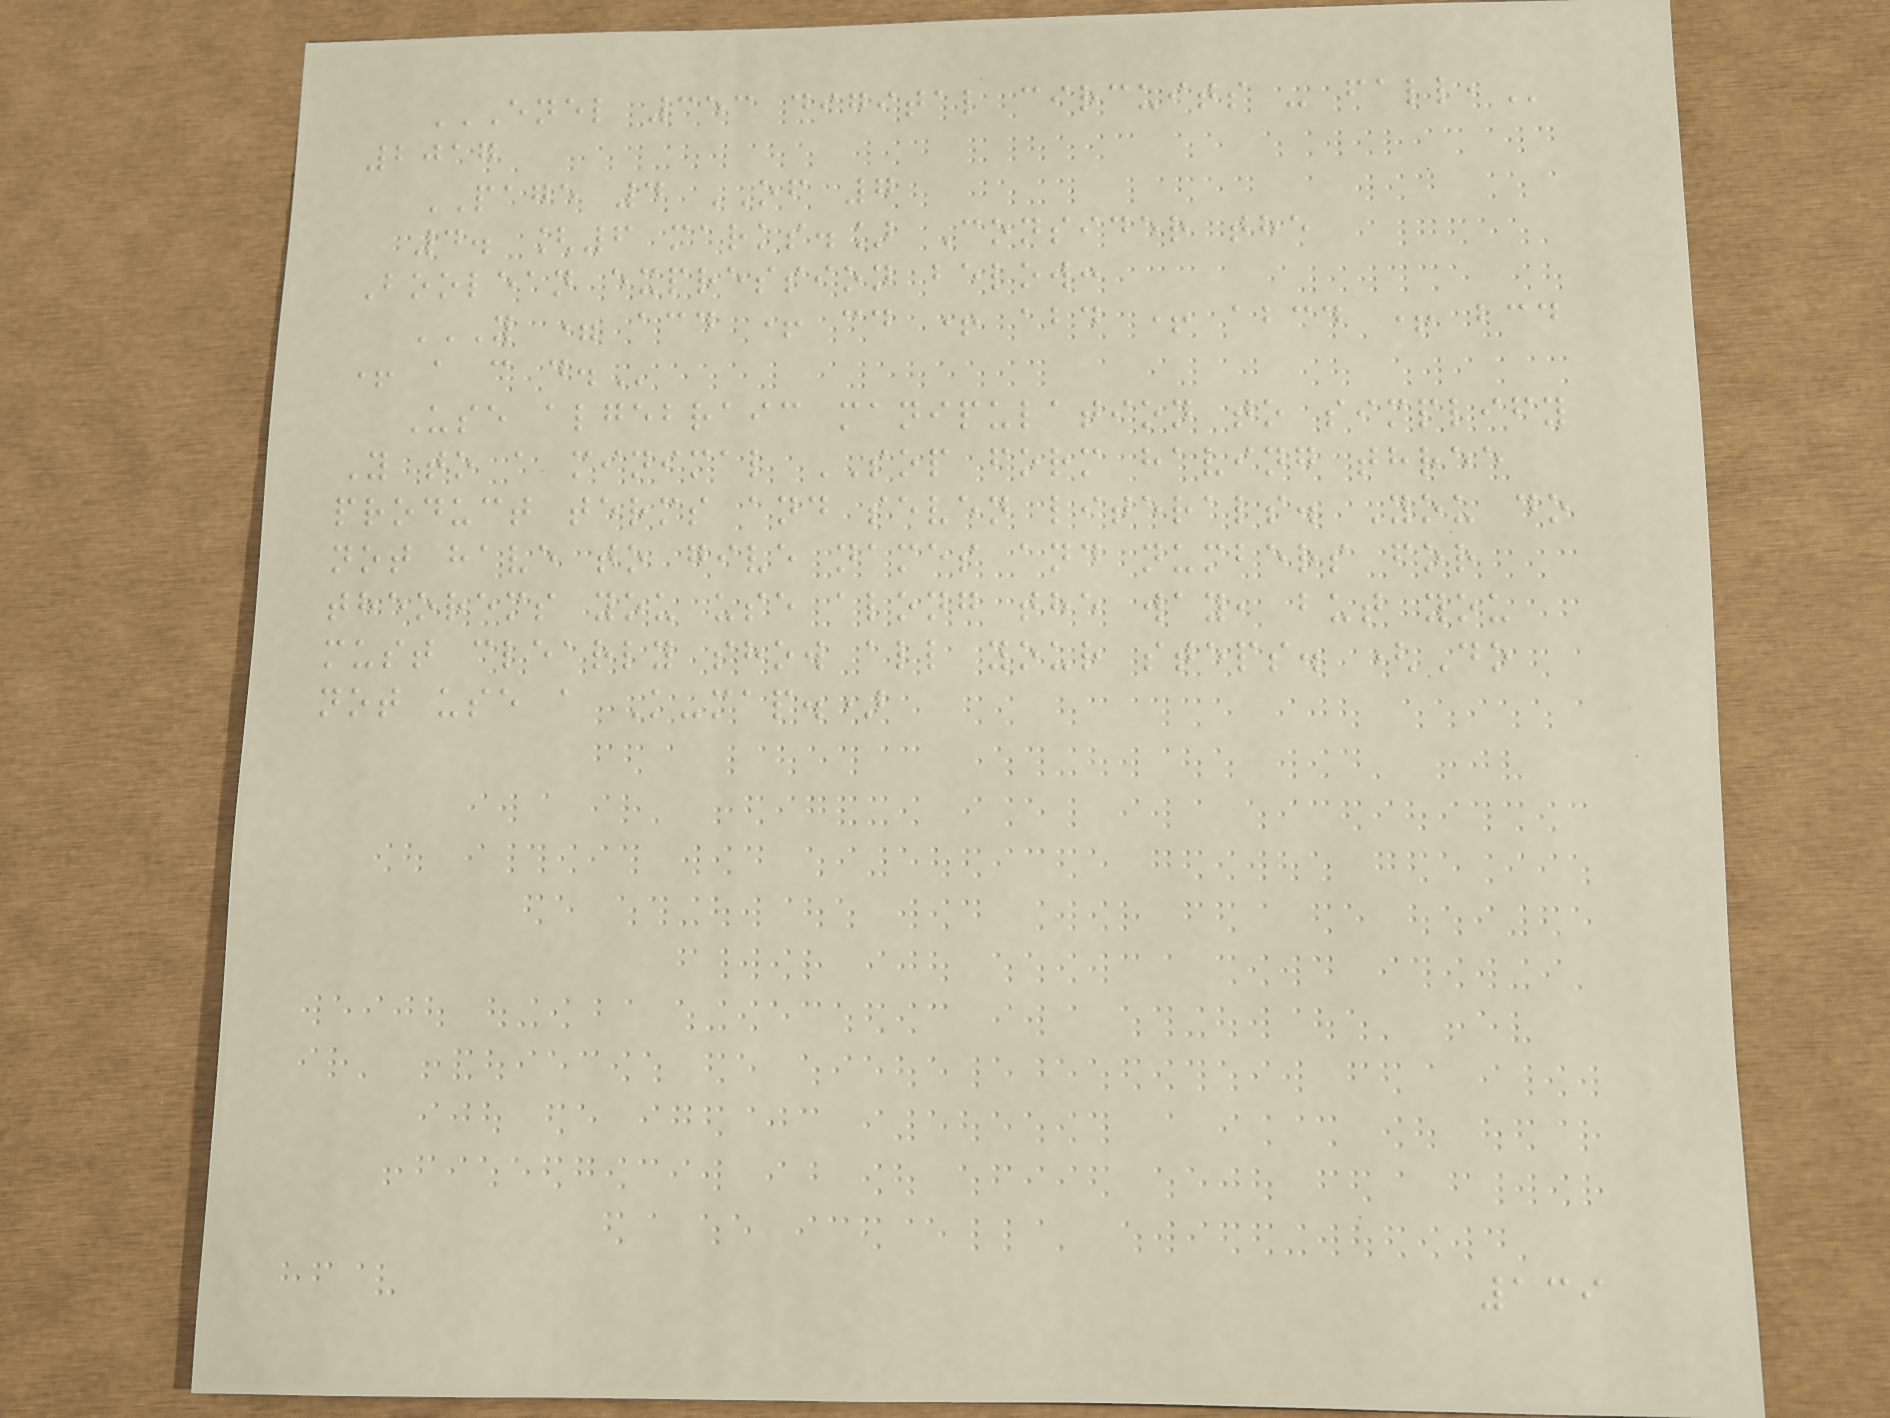ENEL 353 DIGITAL CIRCUITS - FALL,
2017
PAGE 4 OF 7
4. [6 marks.] Consider the
Boolean expression below:
Y = ACD + CD + ABD + ABCD + BCD
+ A C D.
Use algebraic manipulation to simplify
Y to a minimal SOP form having three
product terms and seven literals. You do
not have to give names and numbers for
theorems you use along the way, but you
must clearly show all your steps. (Do
not use a K-map.)
139
